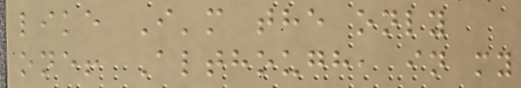like I'm the only
one! Although, in my
